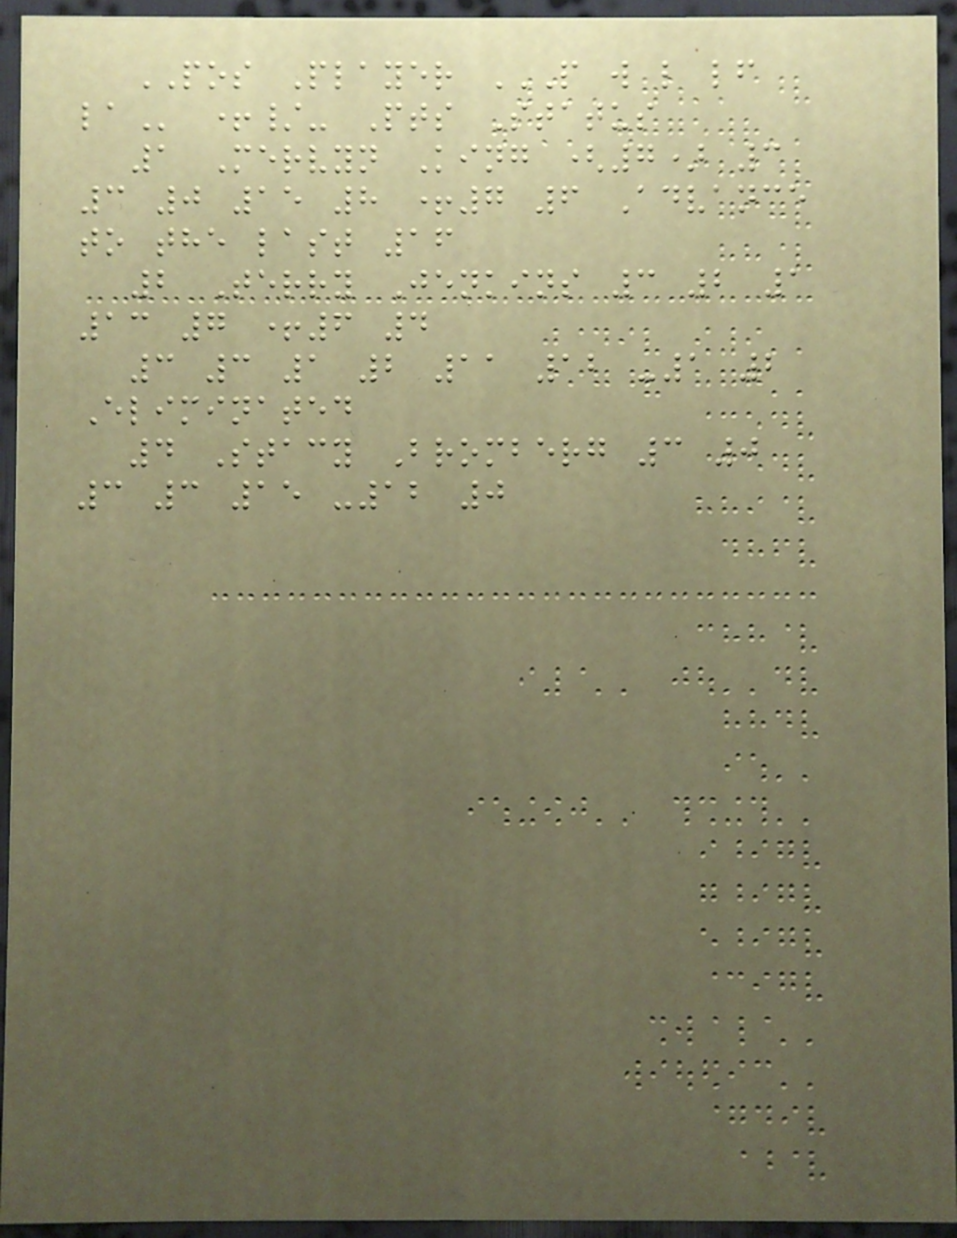POS Player P W L LF
LA +/- Pts Status
1 Mervyn King (7) 3
3 0 15 8 +7 6 Advance
to the last 16
2 Terry Jenkins 3 2 1
13 7 +6 4
3 3 1 2 11 12 -1 2
Eliminated
4 Stacy Bromberg 3 0
3 3 15 -12 0
